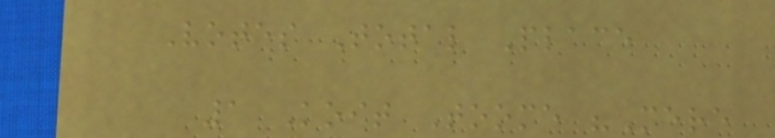Votes Total Place
1 Koit Toome "Mere
